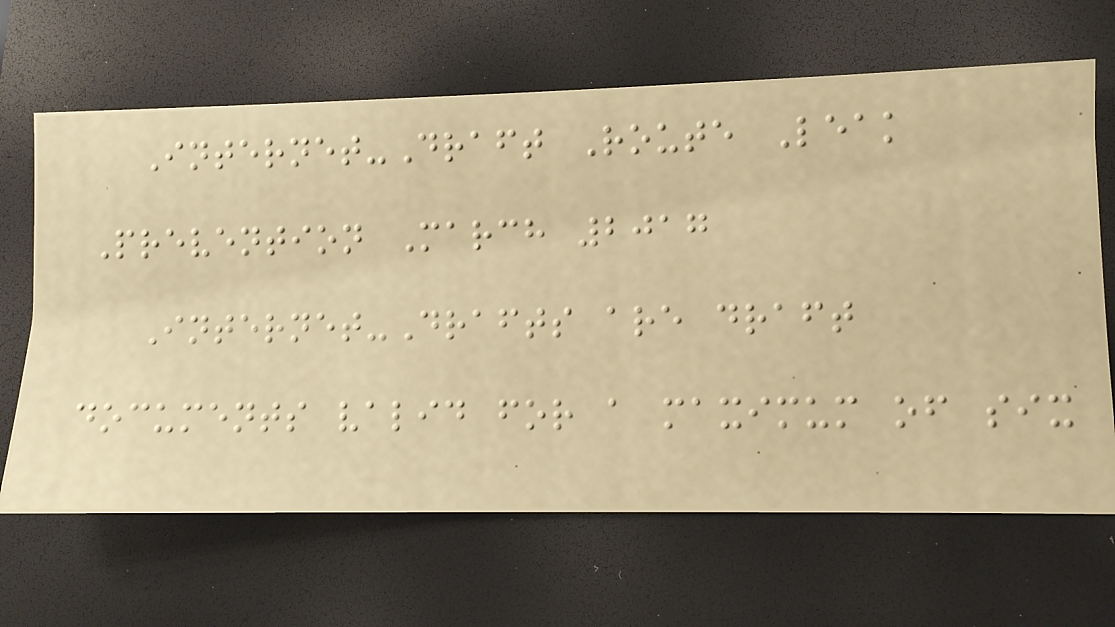Internet-Draft Route Leak
Prevention March 2017
Internet-Drafts are draft
documents valid for a maximum of six
